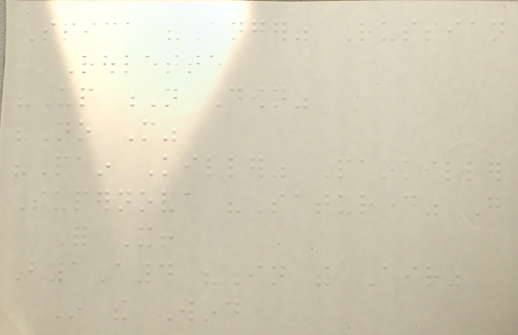Spica "Anger" Russian
Roulette
"Up N Down"
"No More"
"Pain Killer" Painkiller
Supernova "Saturday" Go
For It!
B1A4 "In the Air"
In the Wind
